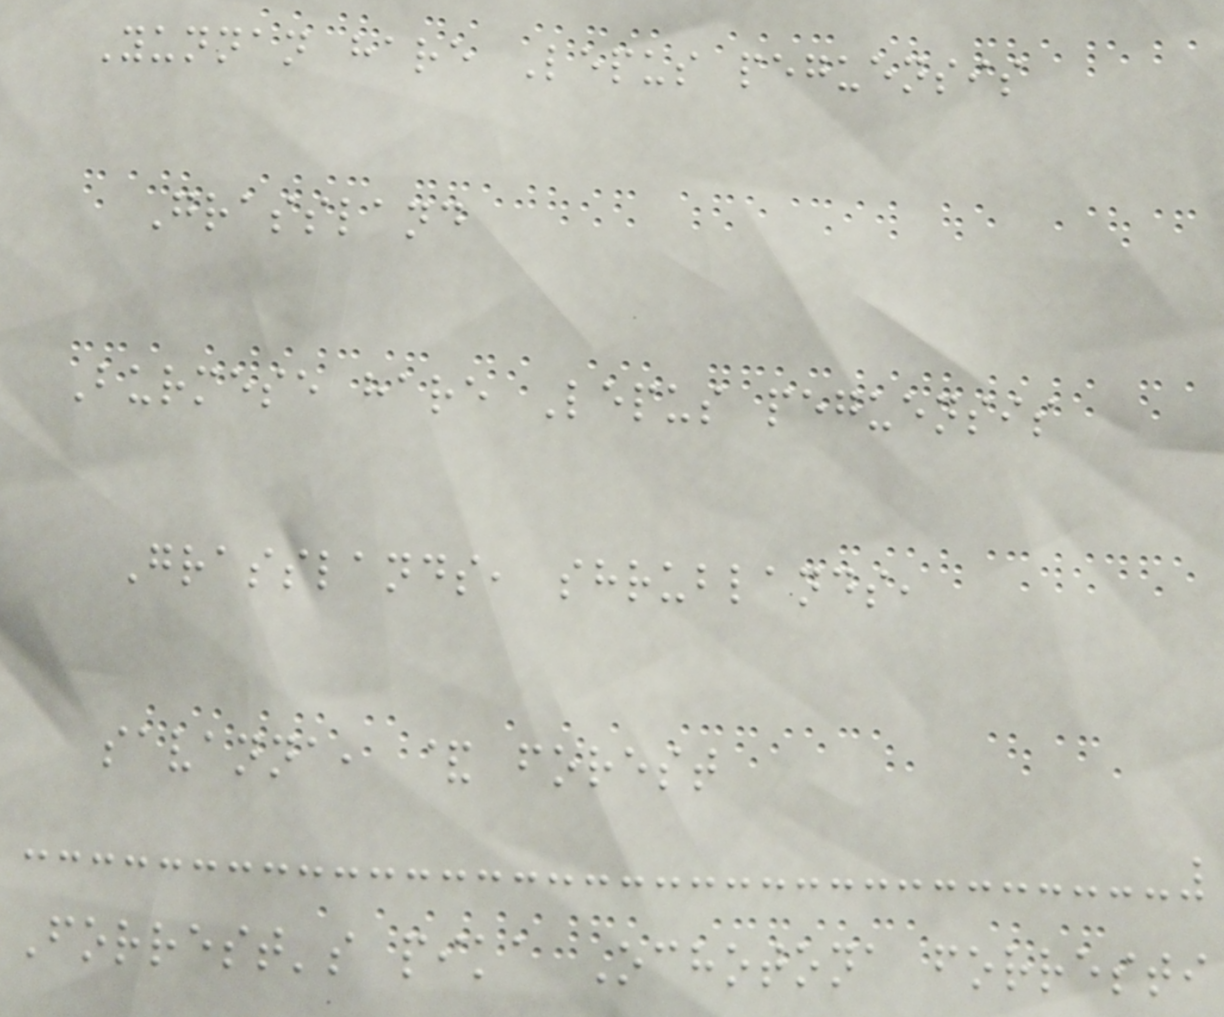Yunnan hare Lepus peguensis
Grassland
Burmese hare Lepus peguensis
Grasslands, shrublands,
savanna, & forest
Forrest's pika Ochotona forresti
